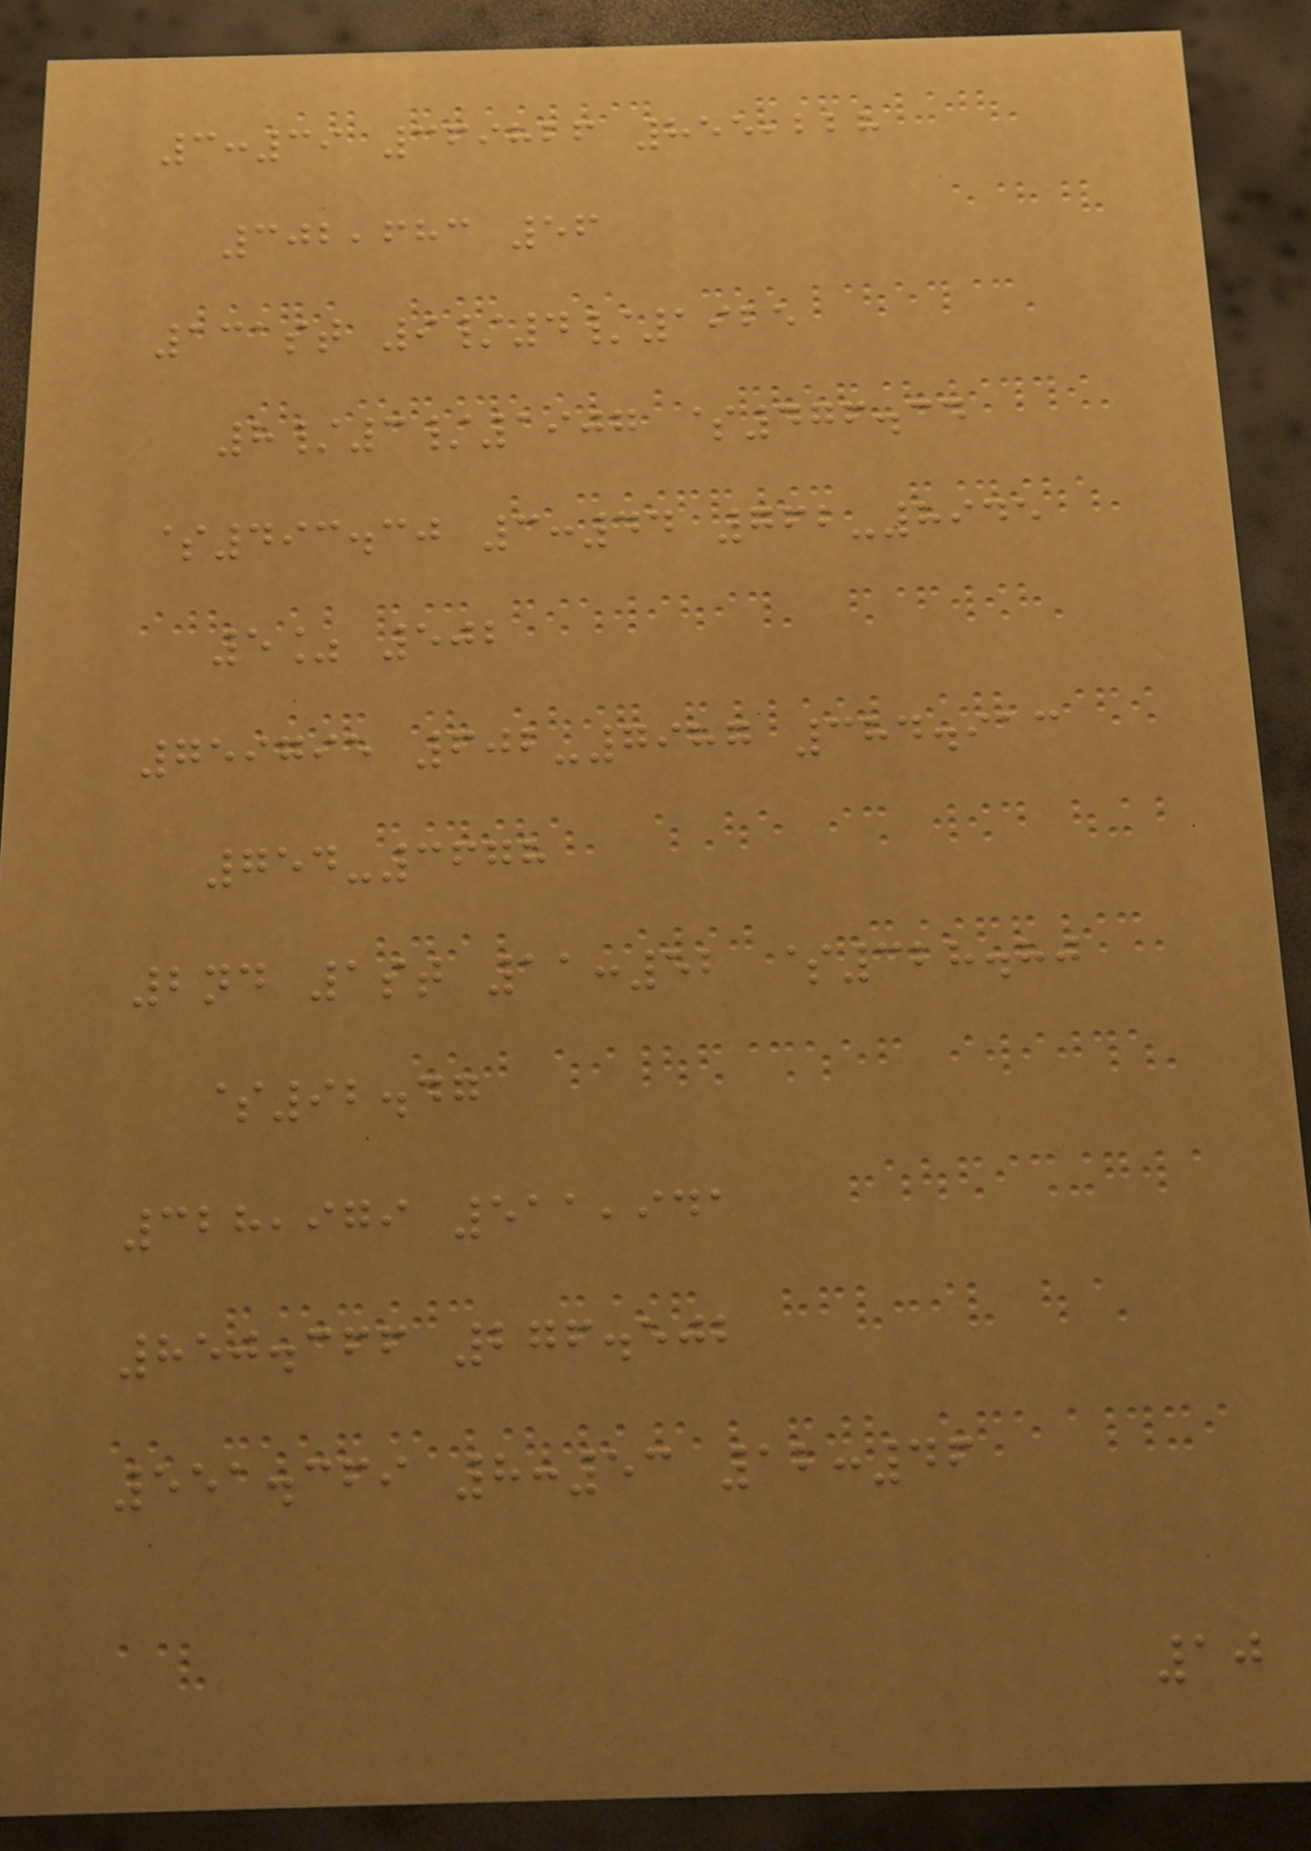3:39 369826 855,228
302,683 56
131st 9/4/1925
8/3/1907 $476.34
$493.30 3:44 762-8945
5% 502
759795 602-7987 384.913
754-3678
2nd 1st 11:52 $328.80
$92.47
328,979 511,941
850.366 276.502
551.369 8:53 12:46
10
